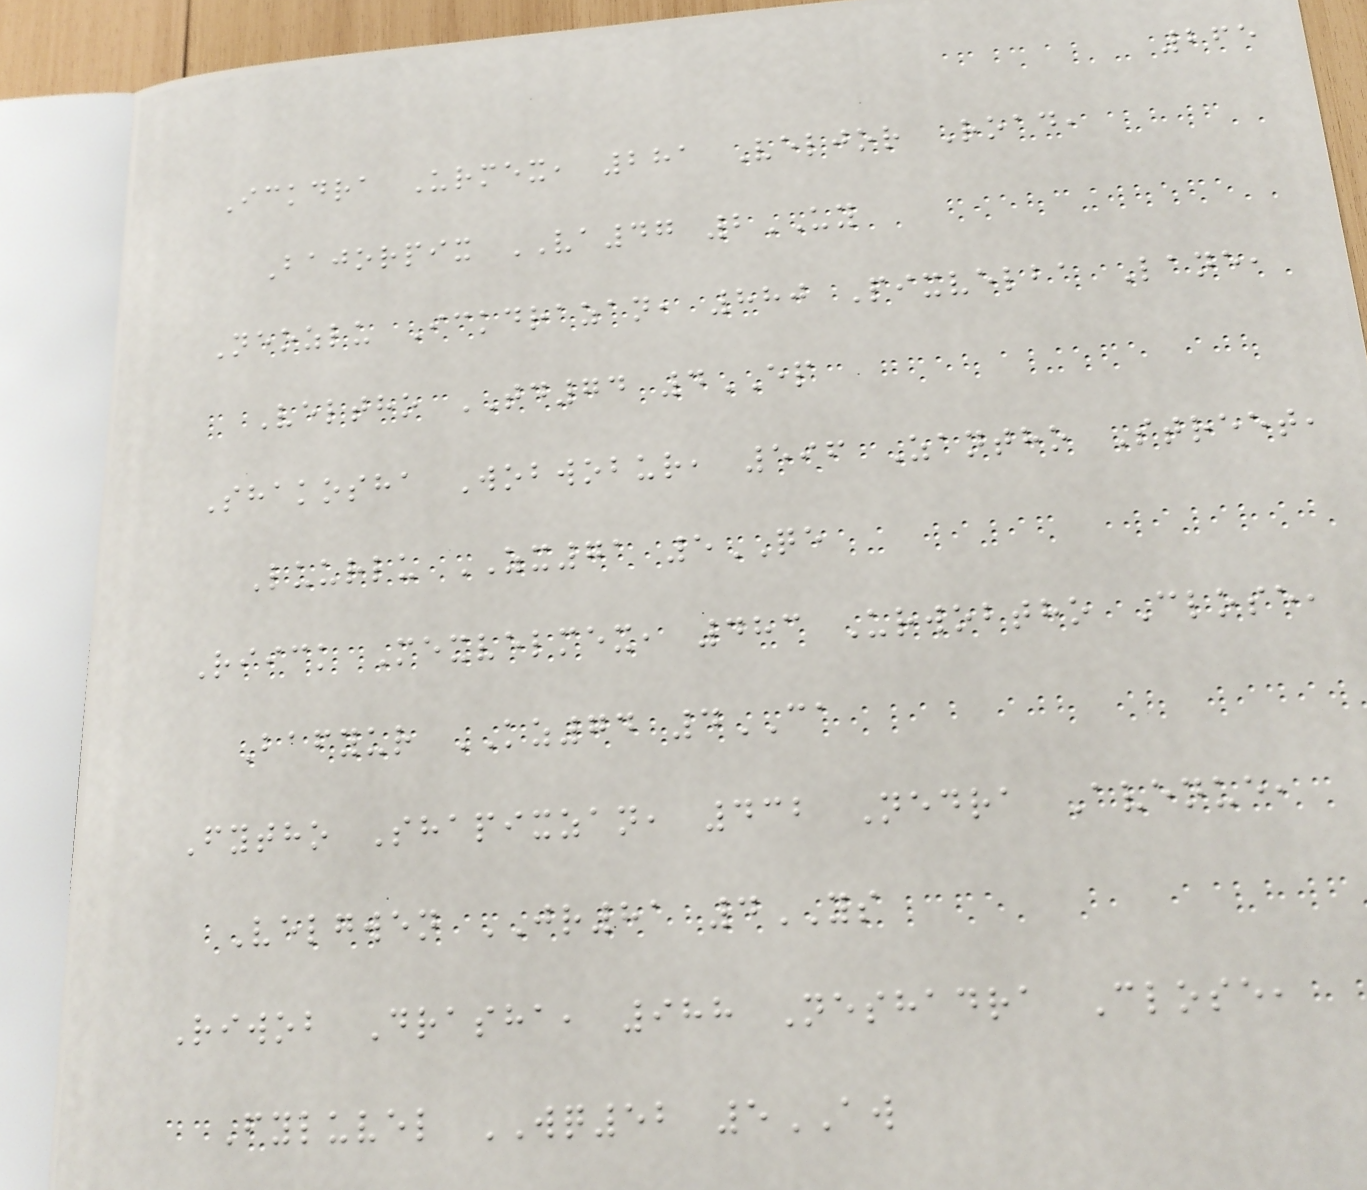265
Ickdra Urmex, 281 Veljor Road,
Bajorpix VA47 2UY
Neozlu Ickdrazan, 880 Pixvelba Lane,
Veltho TD74 4EP
Shakosha Wobwobur, 596 Zantho Street,
Luurlu ZX71 5QE
Riick Mexvelmex, 483 Urwobtho Close,
Bafyur KZ74 4CA
Fytho Shapixzan, 432 Nedra Avenue,
Velgwen JR81 4YS
Riwob Drasha, 988 Neshadra Close,
Fyluvel WQ52 5AW
